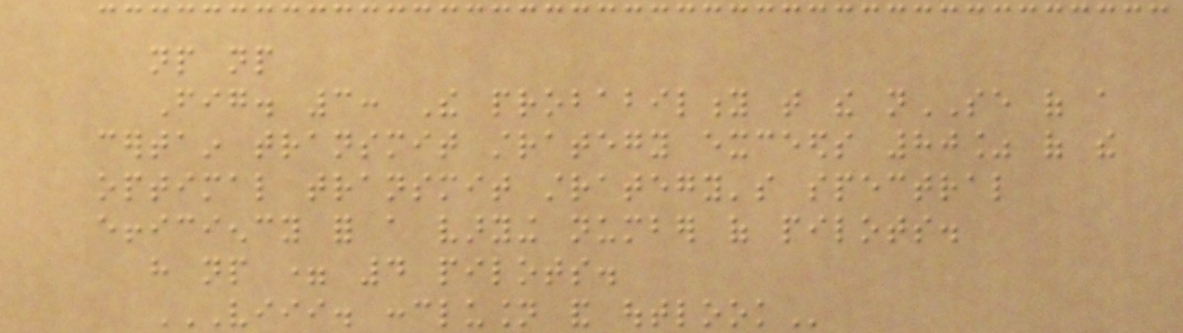np np
Fig. 3: The probability that the nSE of a
certain transmit strategy exceeds 80% of the
optimal transmit strategy's spectral
efficiency for a varying number of pilots.
have np = 4 pilots.
VIII. CONCLUSION AND OUTLOOK
